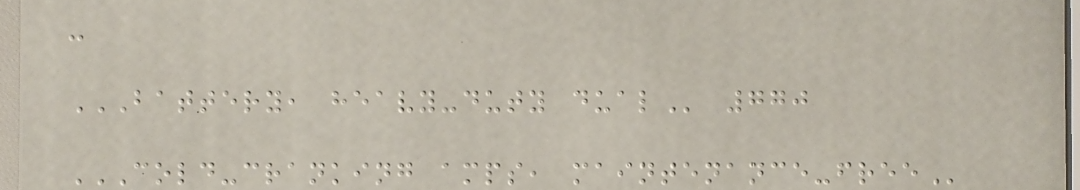-
BATTERY, HEAVY-DUTY DUAL 770
COLD-CRANKING AMPS, MAINTENANCE-FREE
